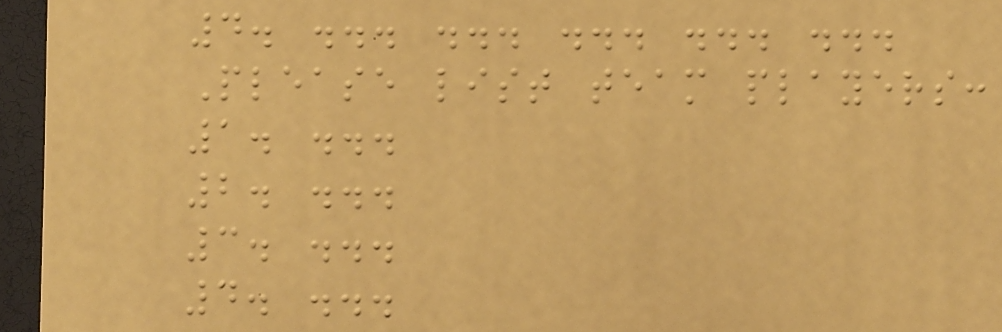4. ... ... ... ... ...
Please list team players:
1. ...
2. ...
3. ...
4. ...
